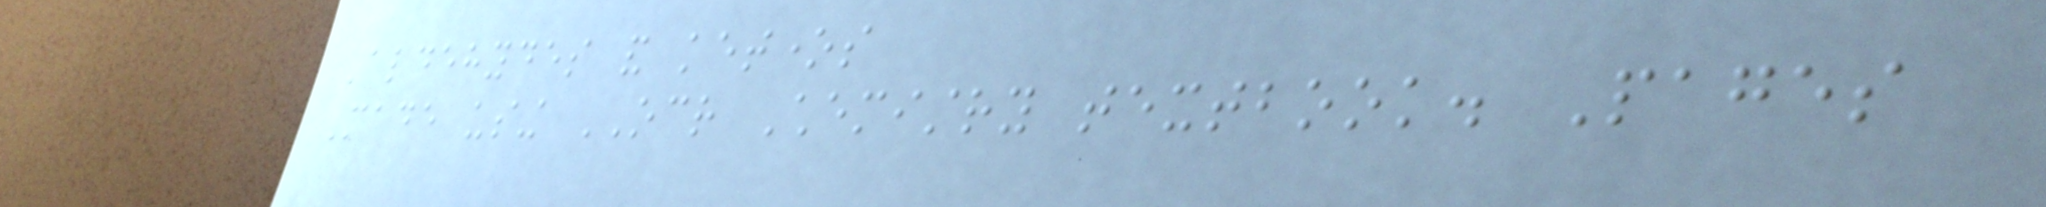Aldehydes and ketones
Made using OCR Chemistry textbook. Pages
